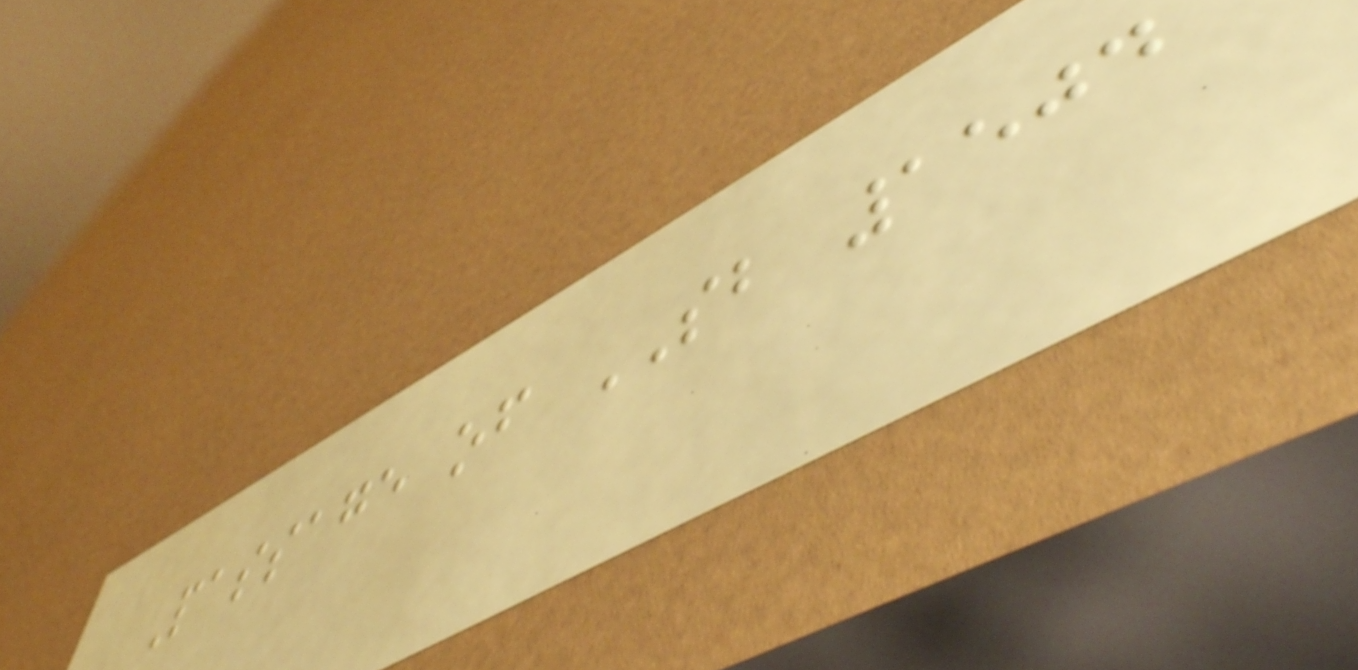Passage of SB 1504
